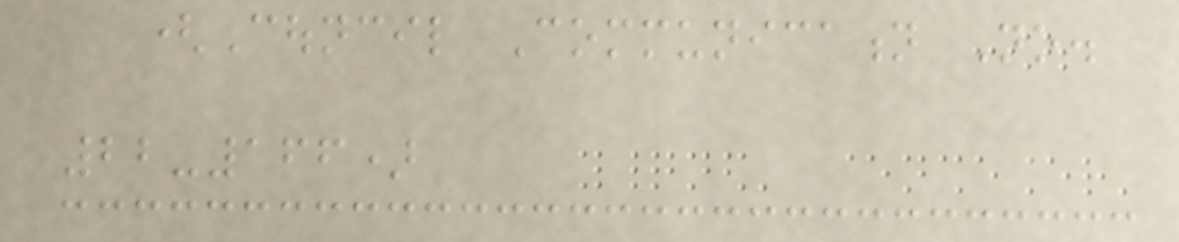(Council Communication No.
22-166)
